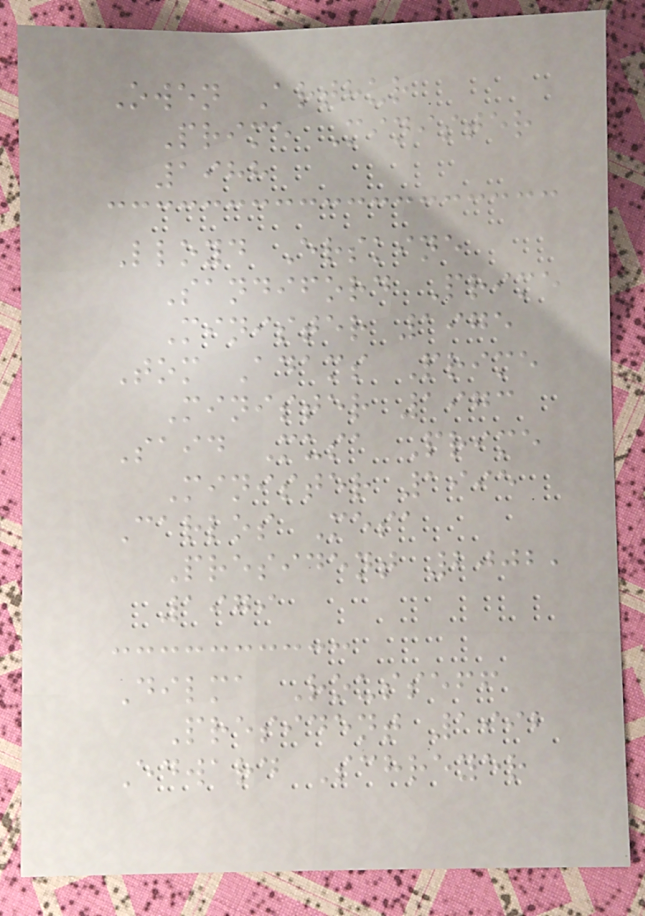Owen Arthur
Prime Minister
1988
Lloyd Erskine
Sandiford Prime
Minister 1975
Tom Adams Prime
Minister 1973
Said Musa Prime
Minister 1995
Carlos Mesa
President 2002,
1979
Dilma Rousseff
President 1992
Edward Schreyer
